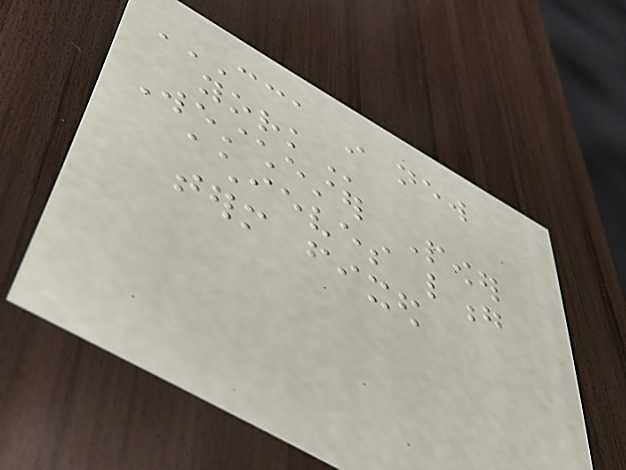CCA IN NEW
YORK
Westchester Power
achieves long
term fixed
